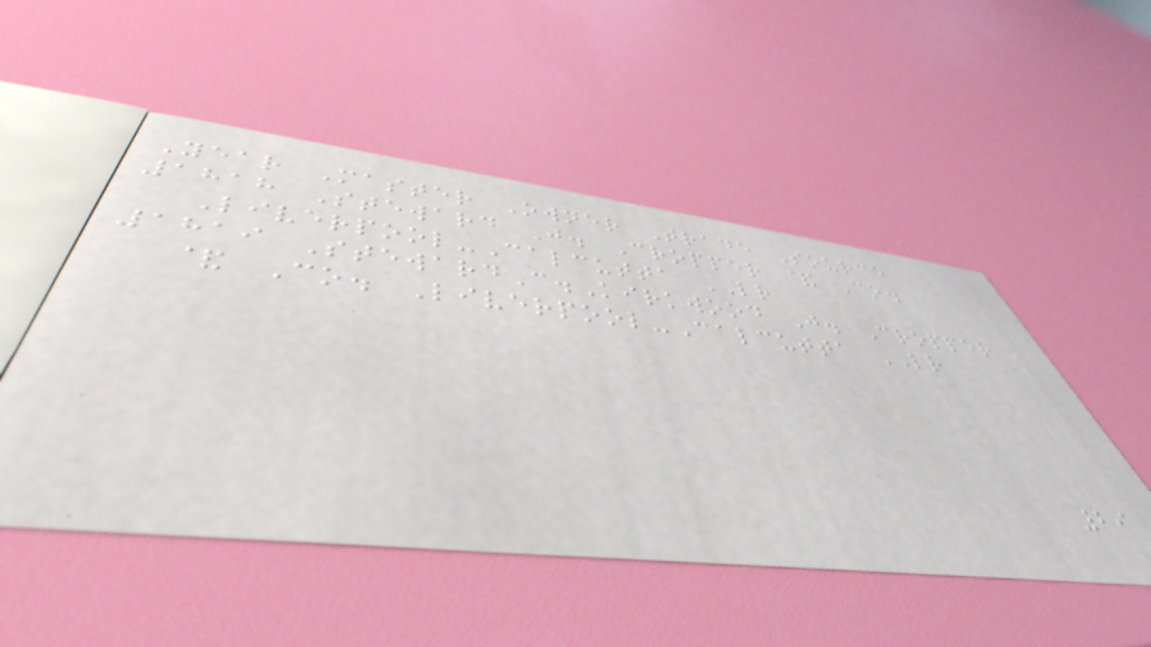Year Master Owner Trade Source
1818 Steward J. Cropper & Co.
Liverpool-Calcutta LR
1819 StewardC.Kirkwood J. Cropper
& Co. Liverpool-Calcutta LR
29
